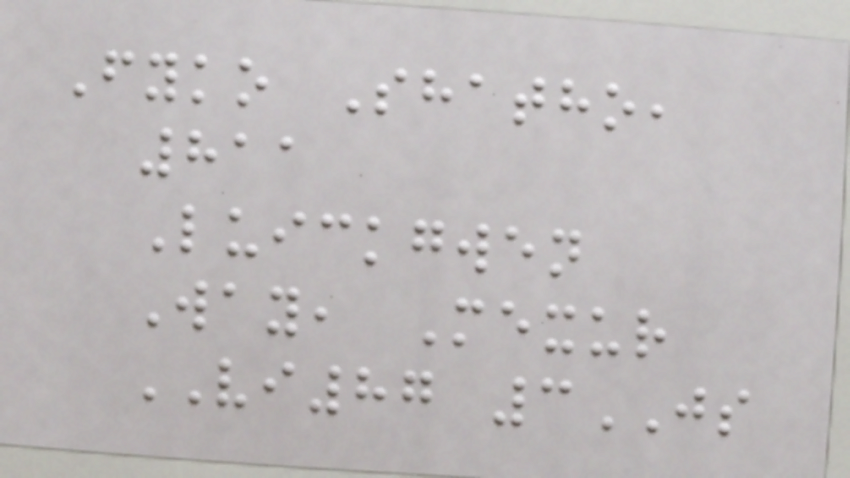Fyko Shatho,
811
Luickgwen
Way, Mexur
VI87 3JS
